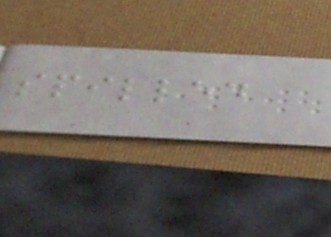spilled
